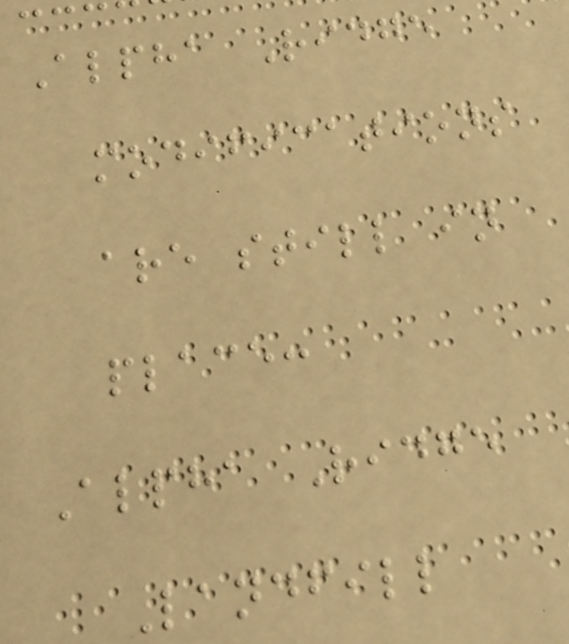Alpha Ridge
modifications
are still in
place:
Alpha Ridge
Landfill
